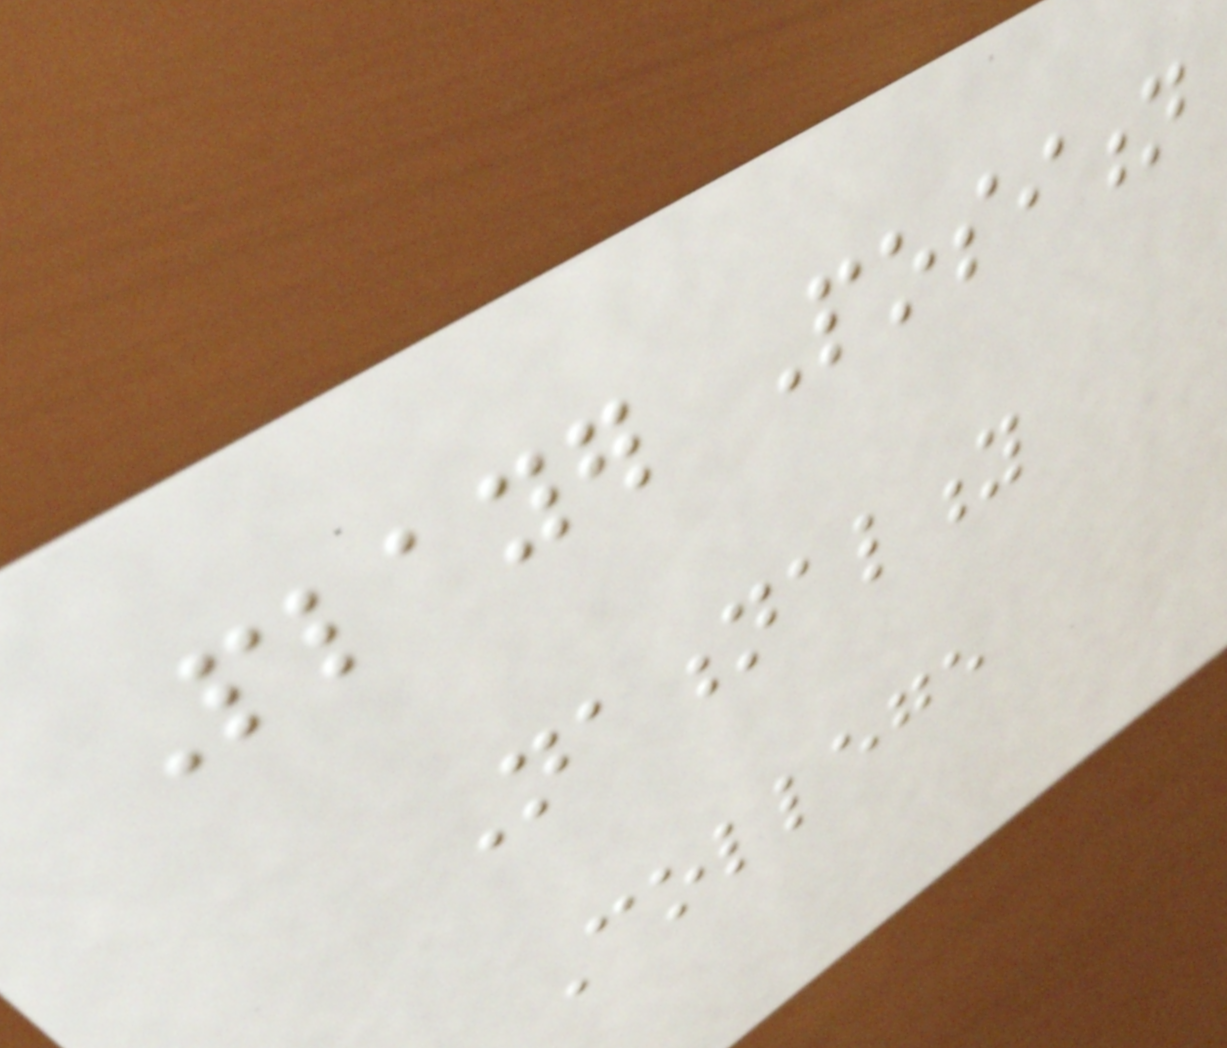Player Position
Nationality
College
